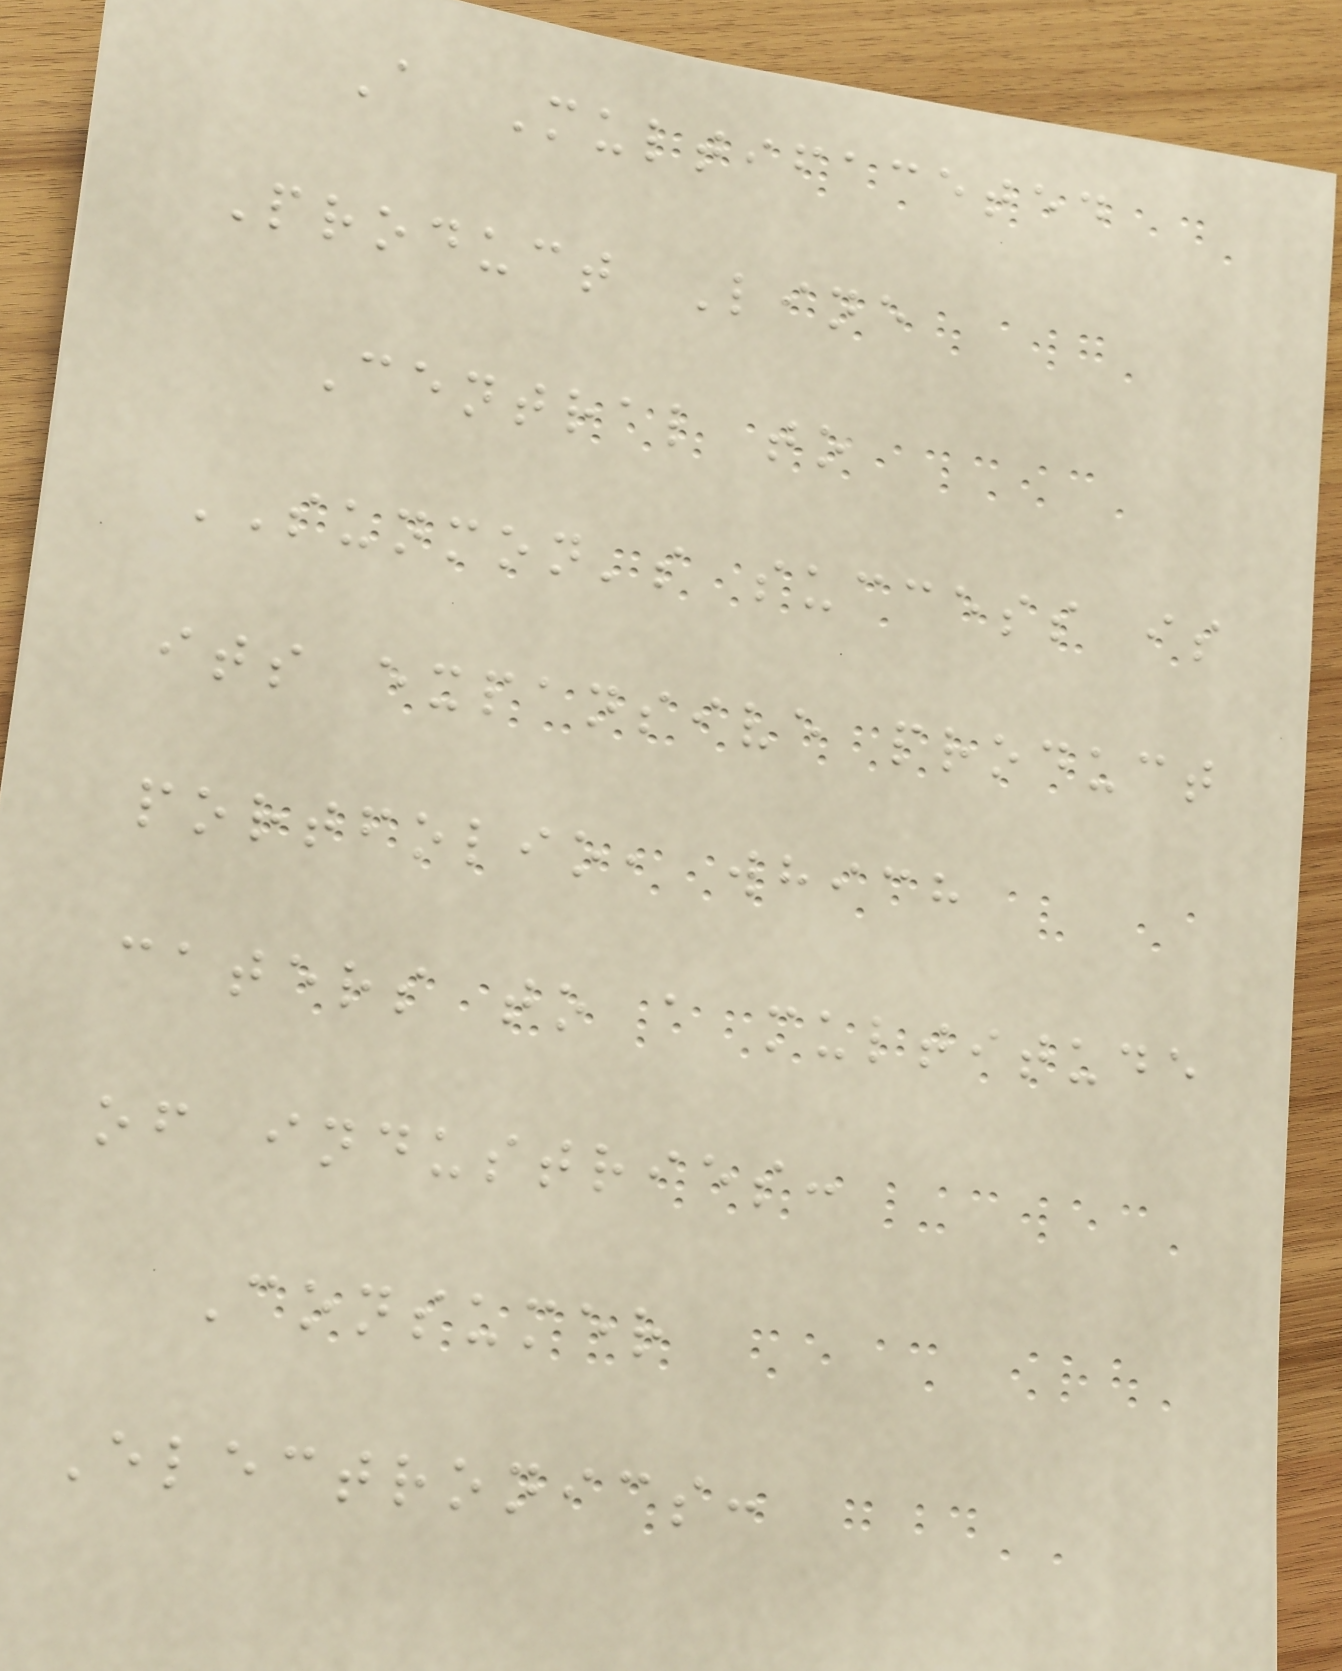A Multifaceted
Product Line
Central to
SUNMON's success is
its expansive product
portfolio, which
caters to a multitude
of industries:
Consumer
Electronics:
